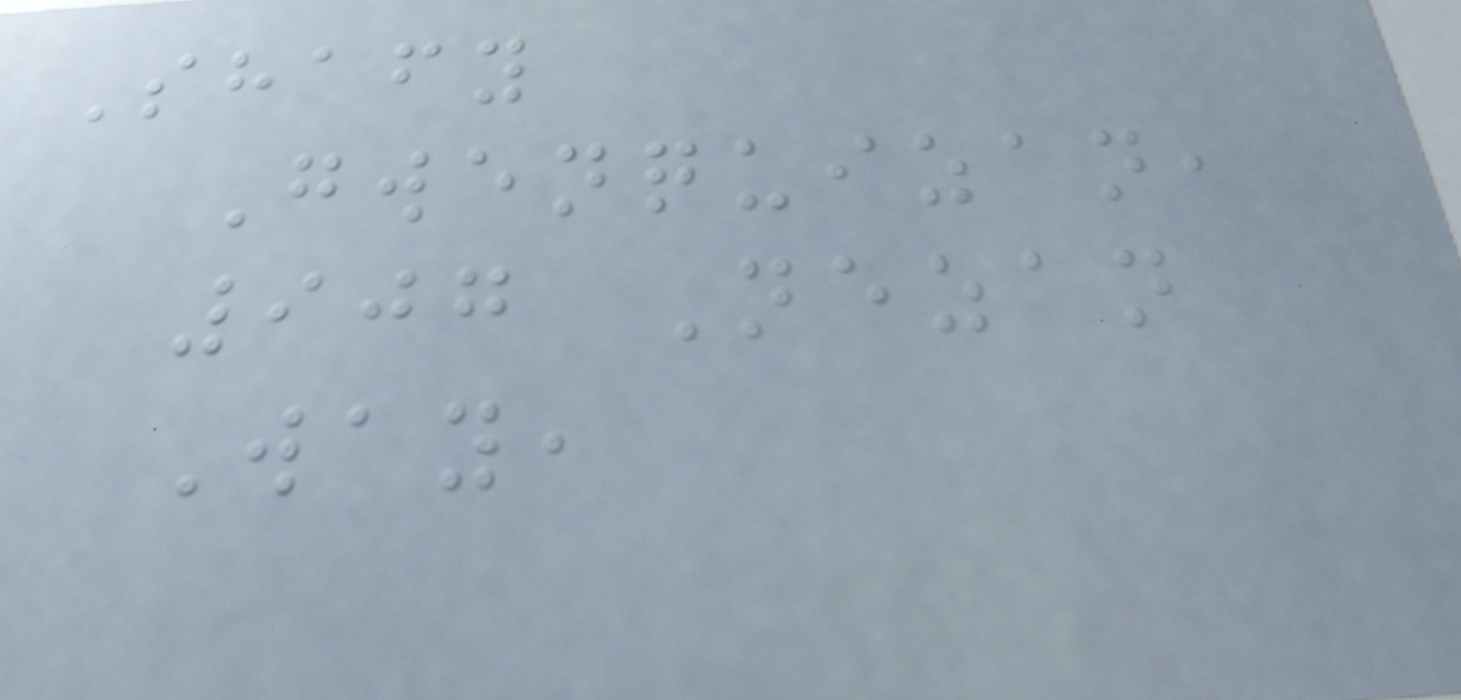Shafy
Gwenquizan,
907 Nezan
Way,
